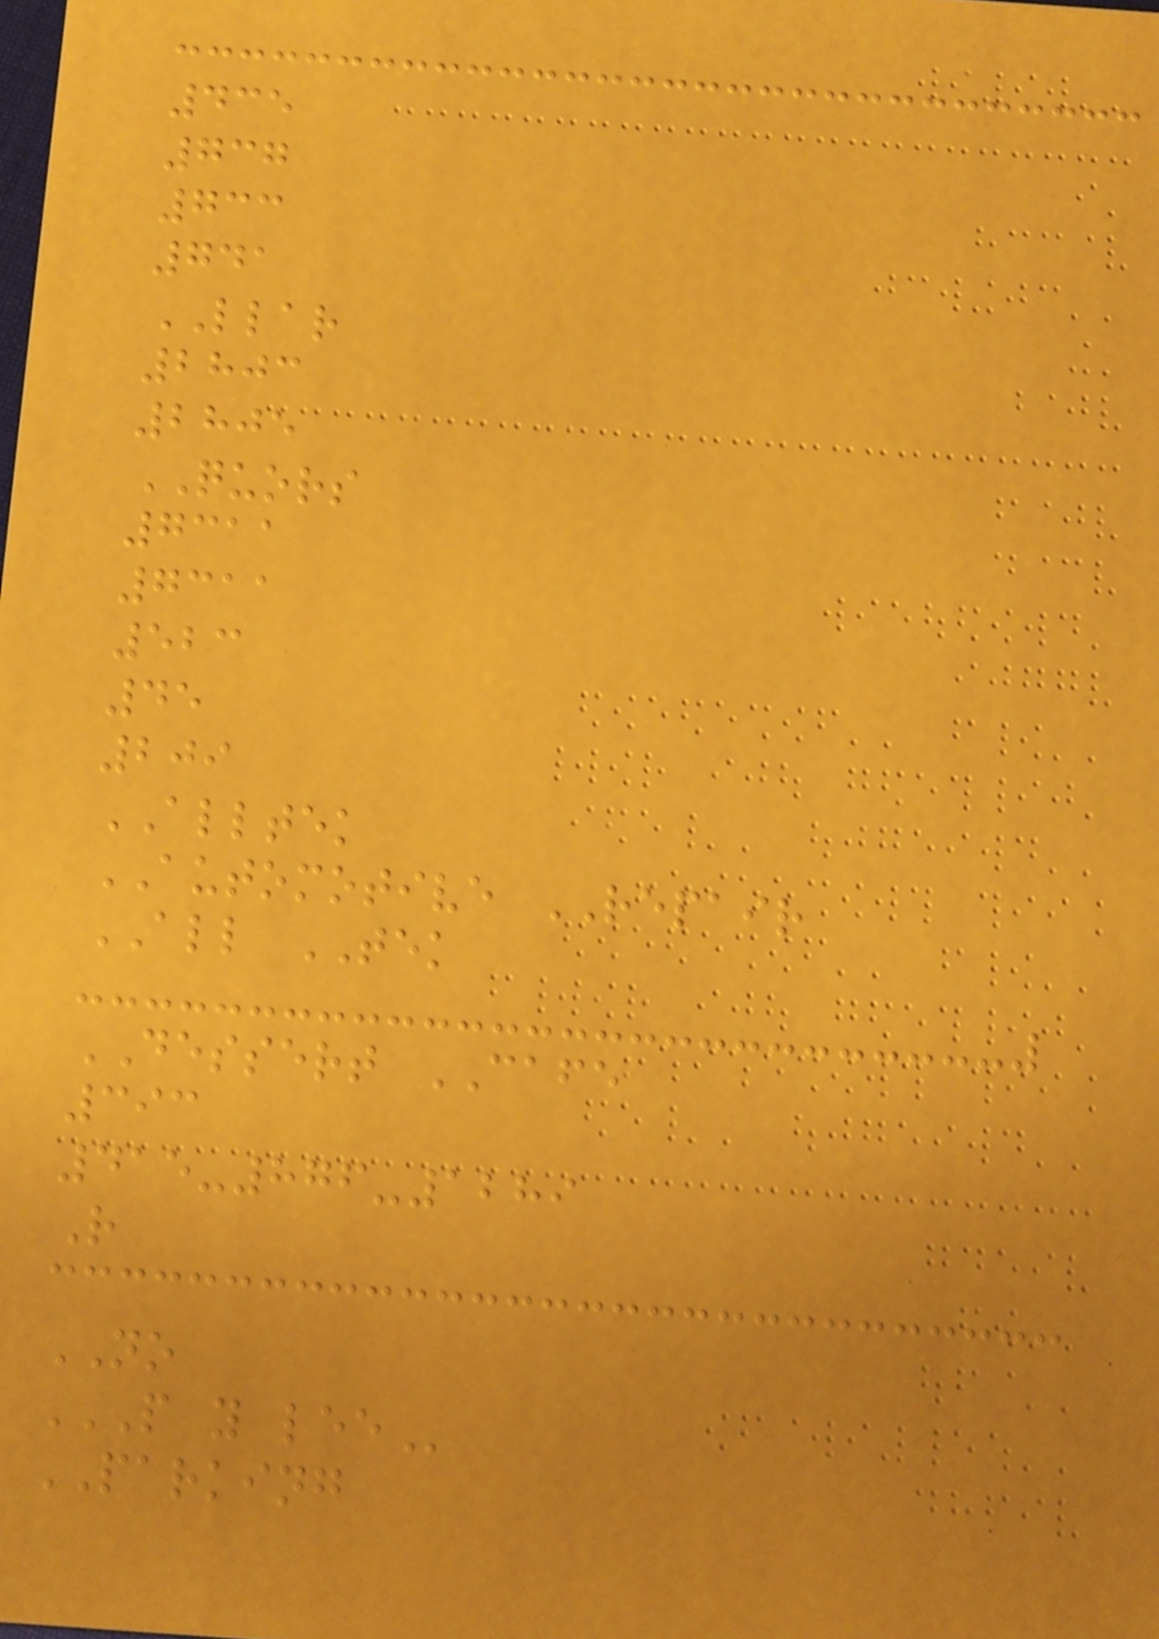435
737
733
741
LLAR
2803
2805
QUORS
7311
7311
523
45
209
ALLTEK
AUTOMOTIVE REPAIR
ALL TEK
DESSERT CAFE
393
415-876-1289
R
NO
P Y LEE
PARKING
